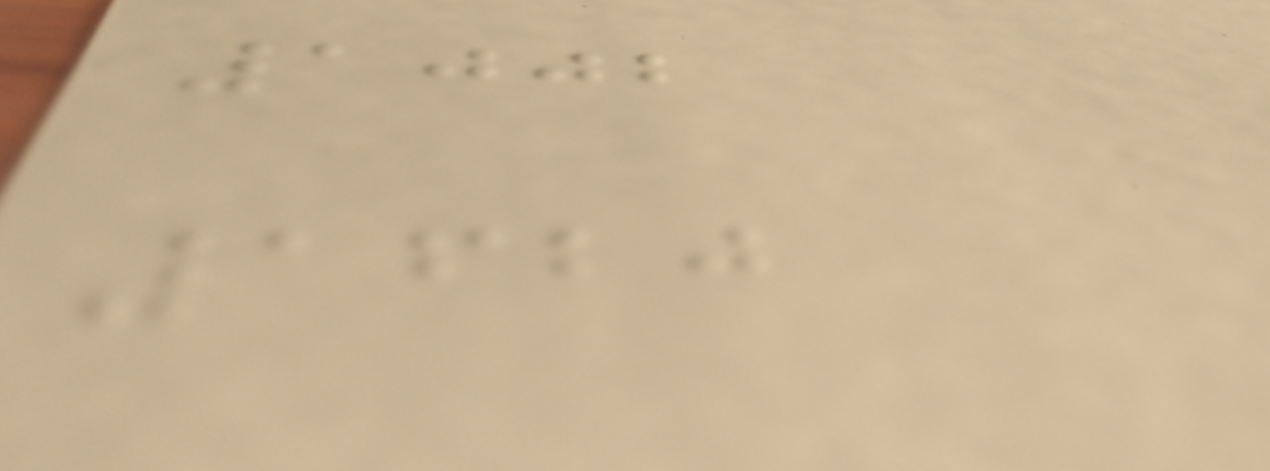1002
1620
